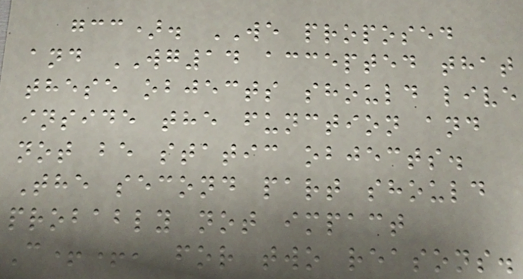gcc). WE proposed
and WG14 accepted that
these objects should live
inside the function and
not be static objects.
The second part should
probably not impact
C++, for two reasons.
